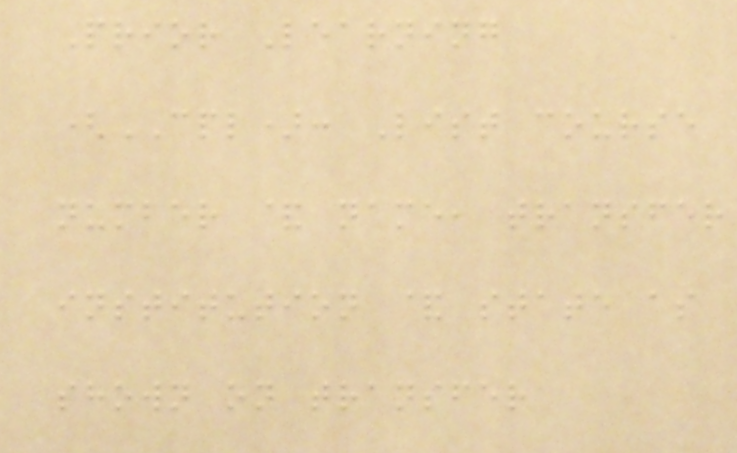Prior Learning
(CPL): List course
number & name, transfer
institution & state as
shown on transfer
